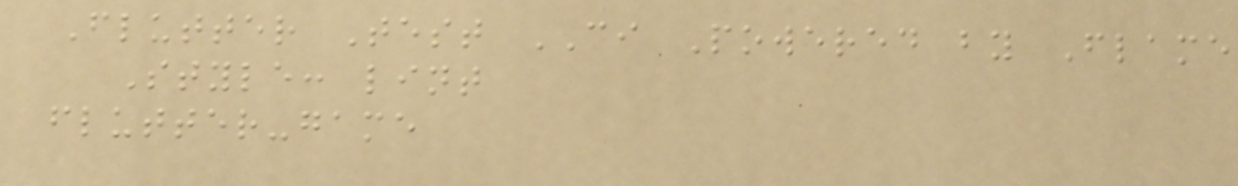Flutter Test CI Powered by Flame
Style: lint
flutter-game
